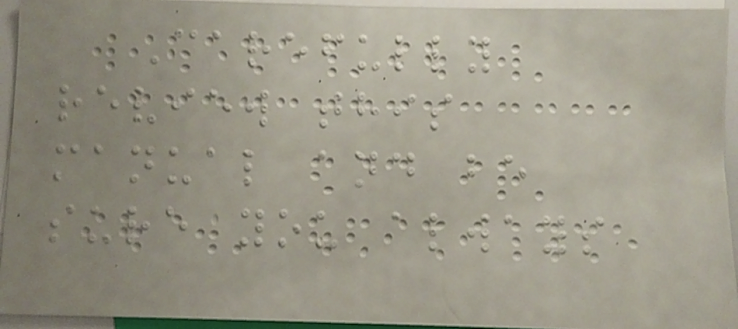Carefully
review this
manual and be
sure you always
